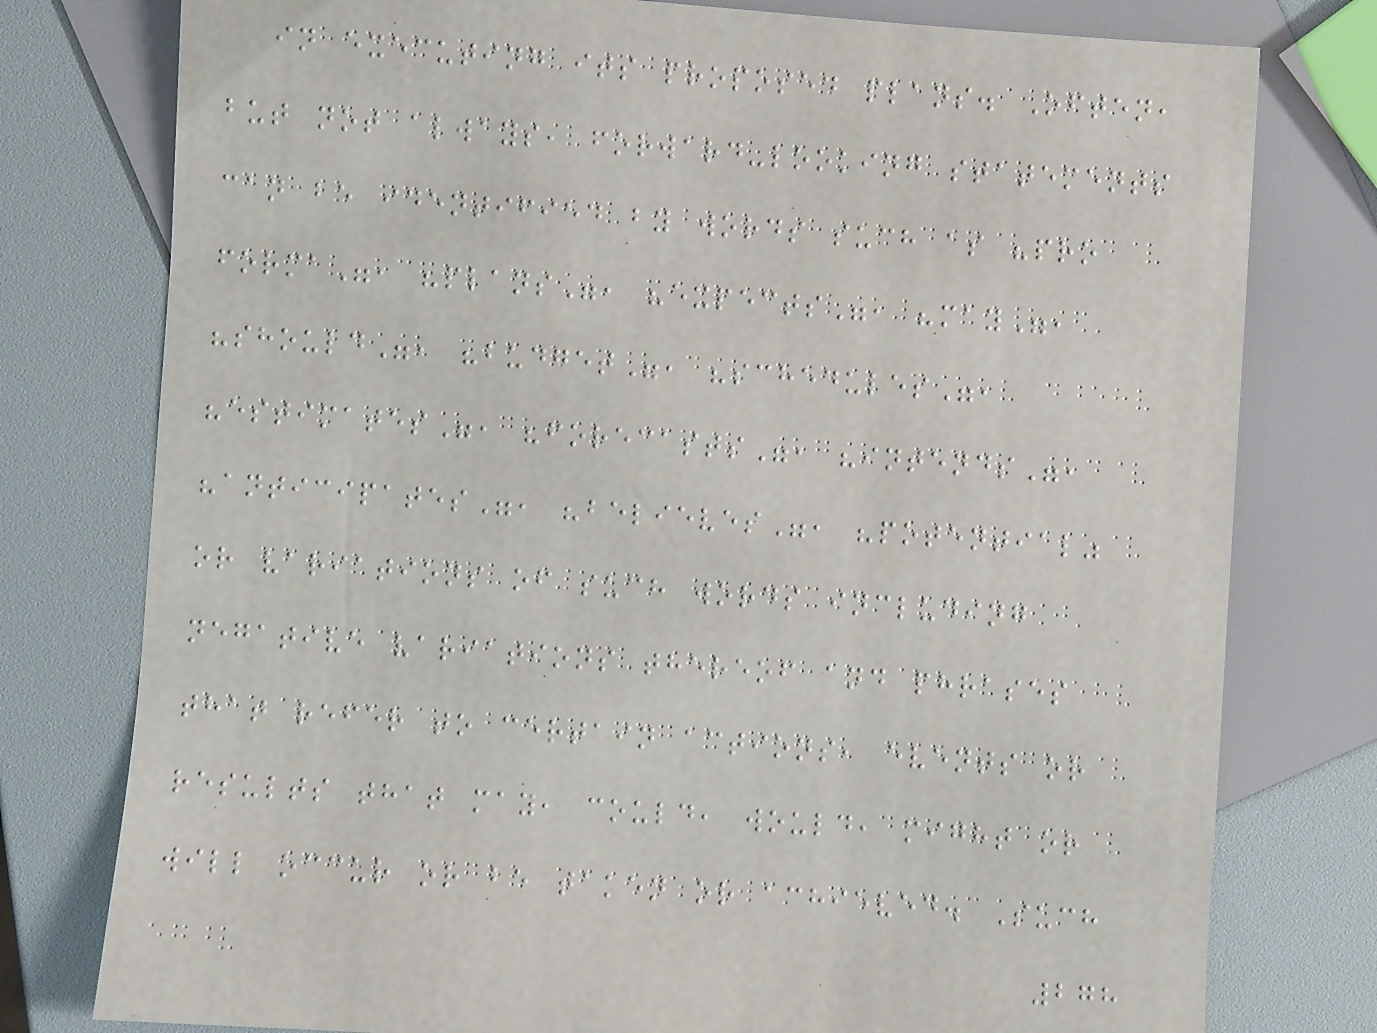in executing its proposed plans. Often,
but not always, forward-looking statements
can be identified by words such as "pro
forma", "plans", "expects", "may",
"should", "budget", "schedules",
"estimates", "forecasts", "intends",
"anticipates", "believes", "potential"
or variations of such words including
negative variations thereof and phrases
that refer to certain actions, events or
results that may, could, would, might or
will occur or be taken or achieved. Such
278
